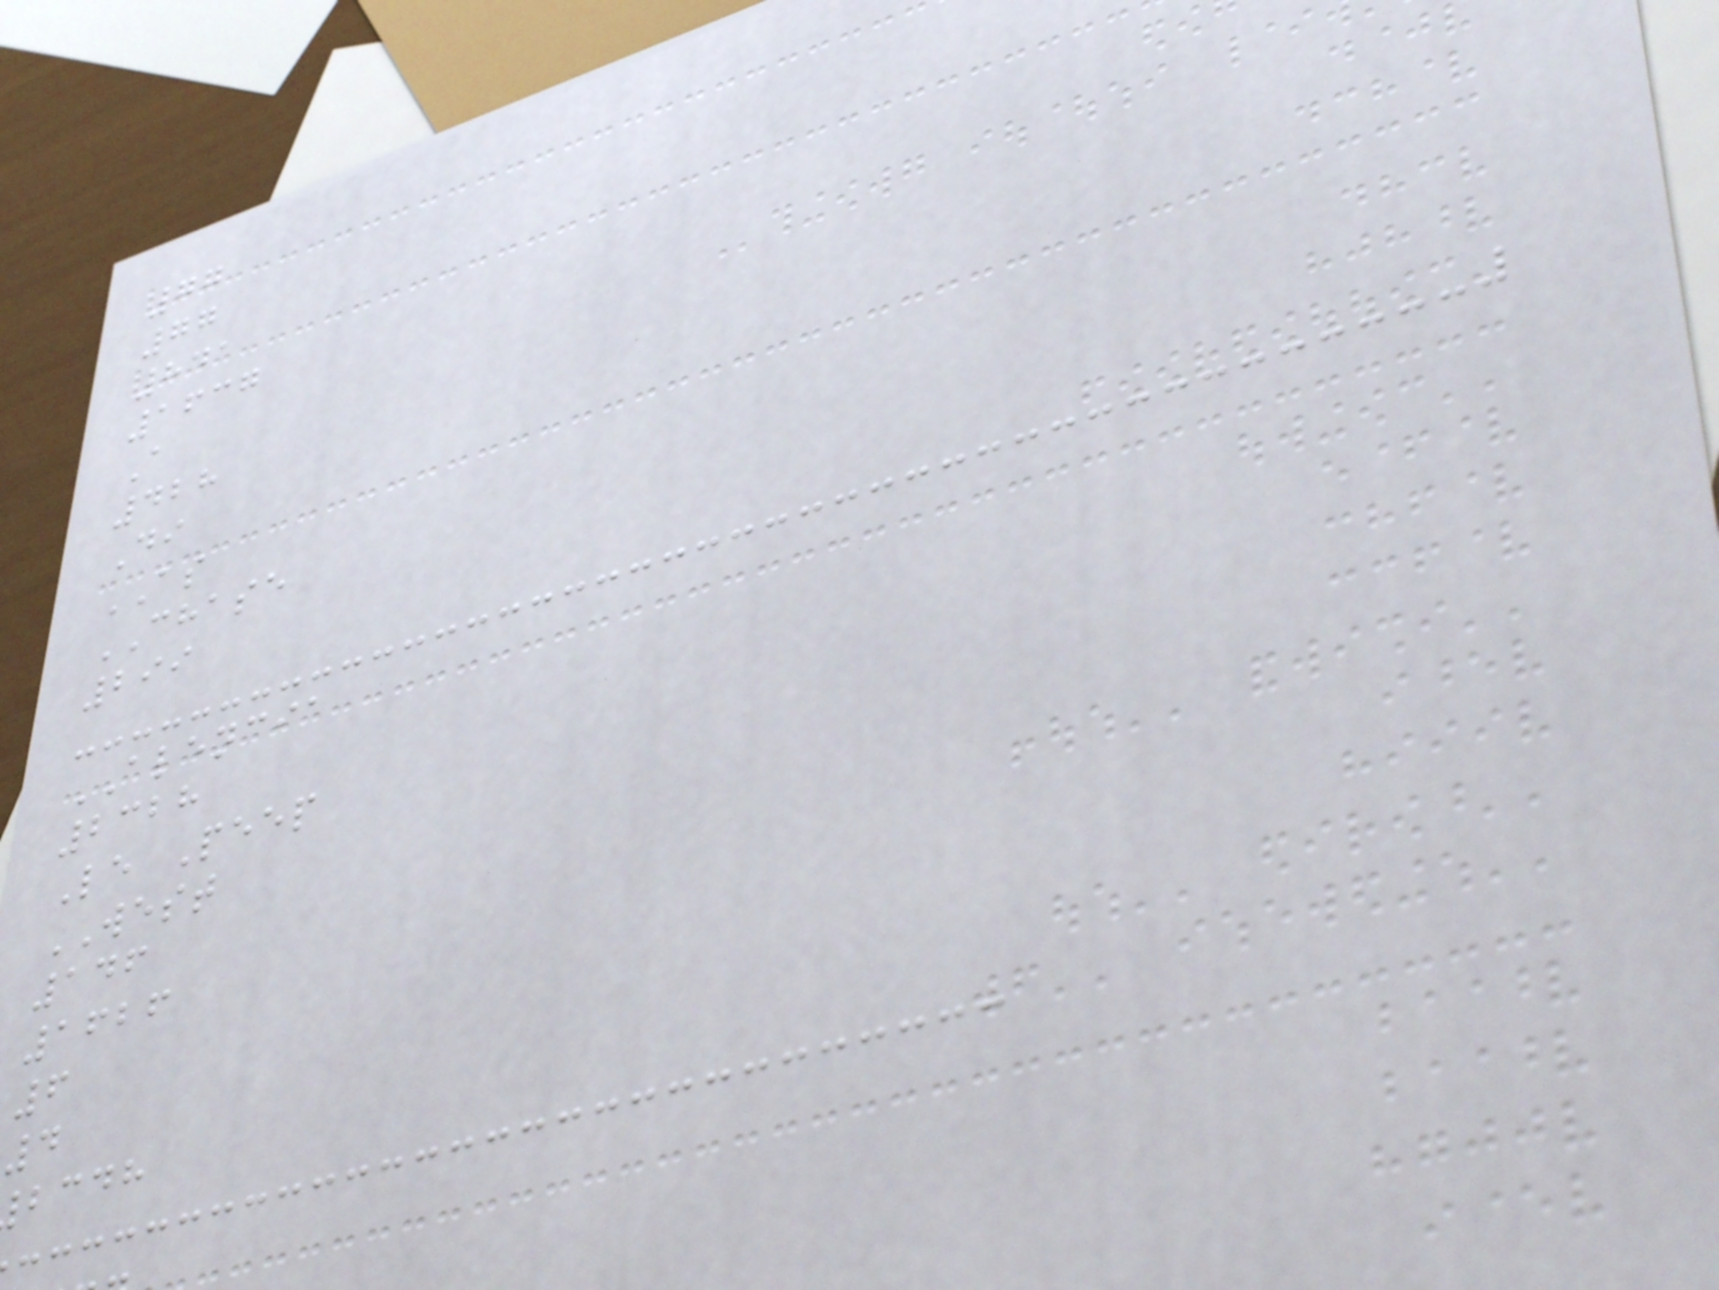77
77
841
1637
A
428
Di
AS
CHASE
299
ALENCIA
2328
Le Peep
WEST
146
1626
6
4
bcdh
